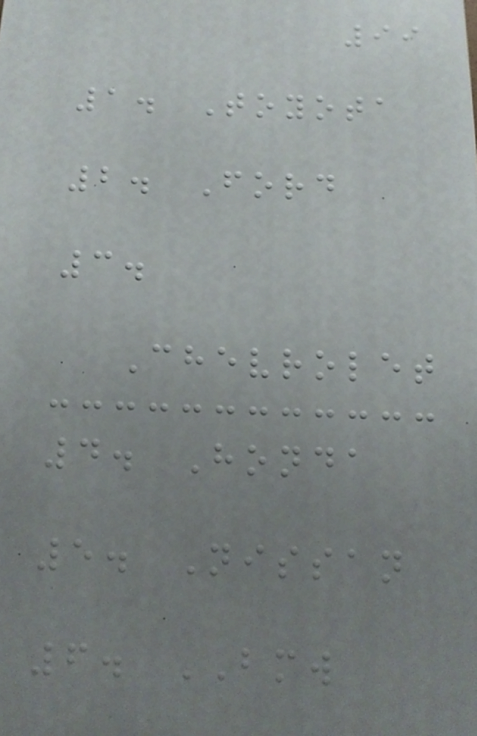99
1. Toyota
2. Ford
3.
Chevrolet
4. Honda
5. Nissan
6. BMW
